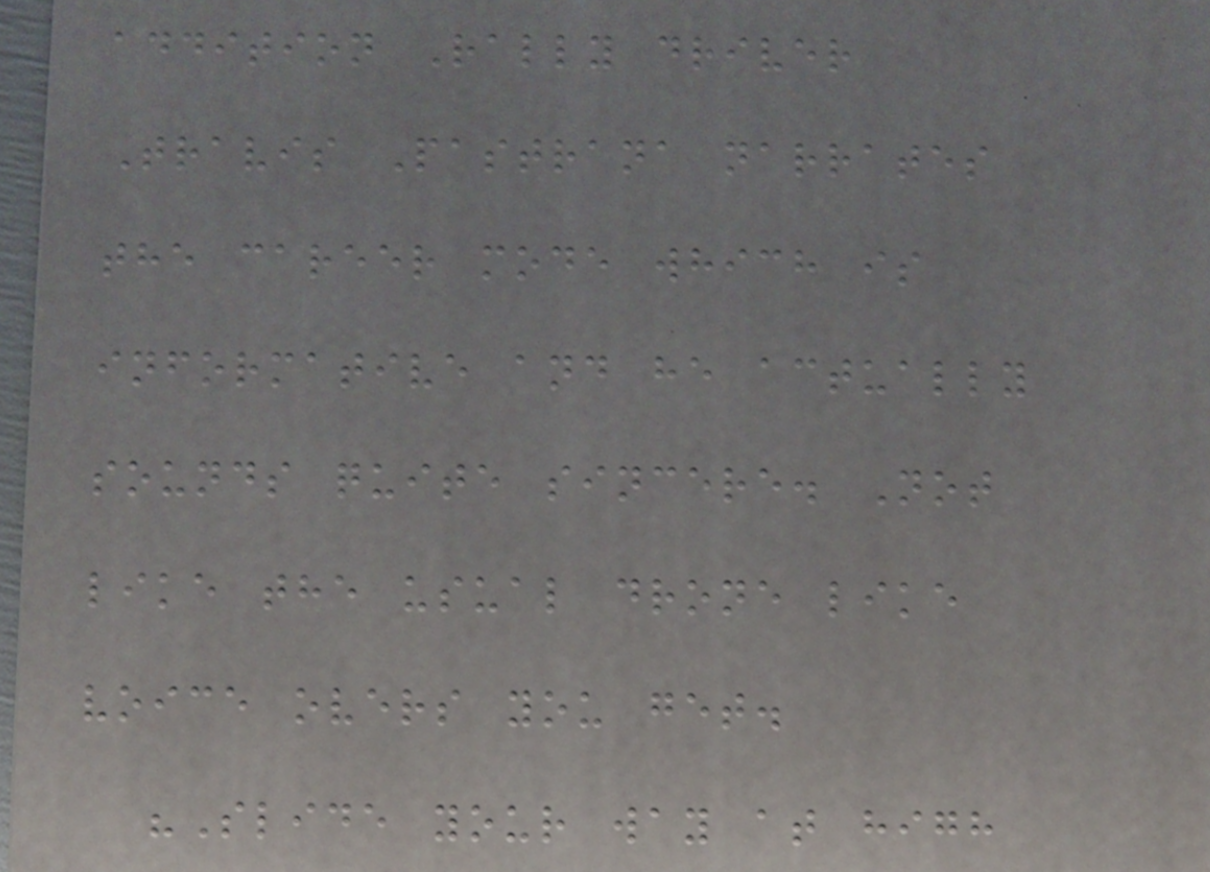addition Rally driver
Travis Pastrana narrates
the career mode which is
informative and he actually
sounds quite sincere. Not
like the usual drone like
voice overs you get.
"Slide your way at high
